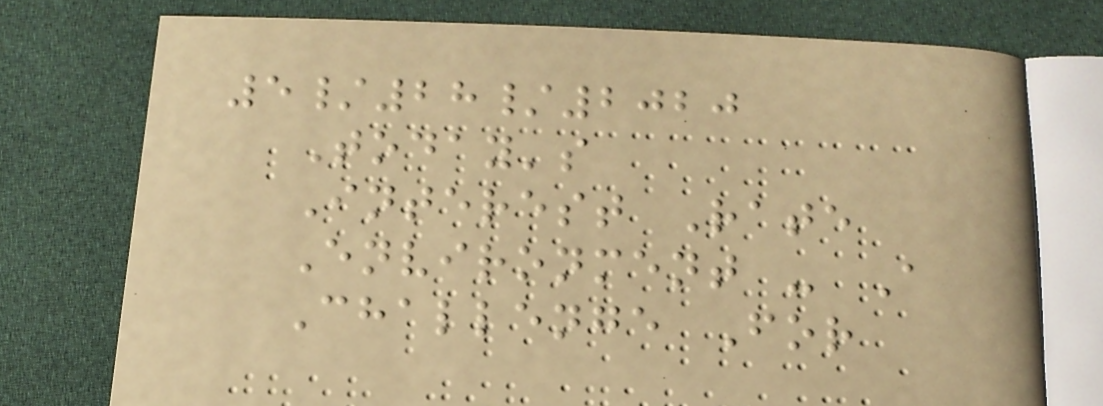5/28/2020
Today's
Interest Rate
Environment - A
Challenge For
